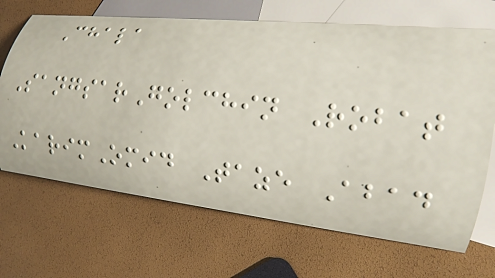Chala
SangsarGolchin Robat
KarimOmid Taze Abad
